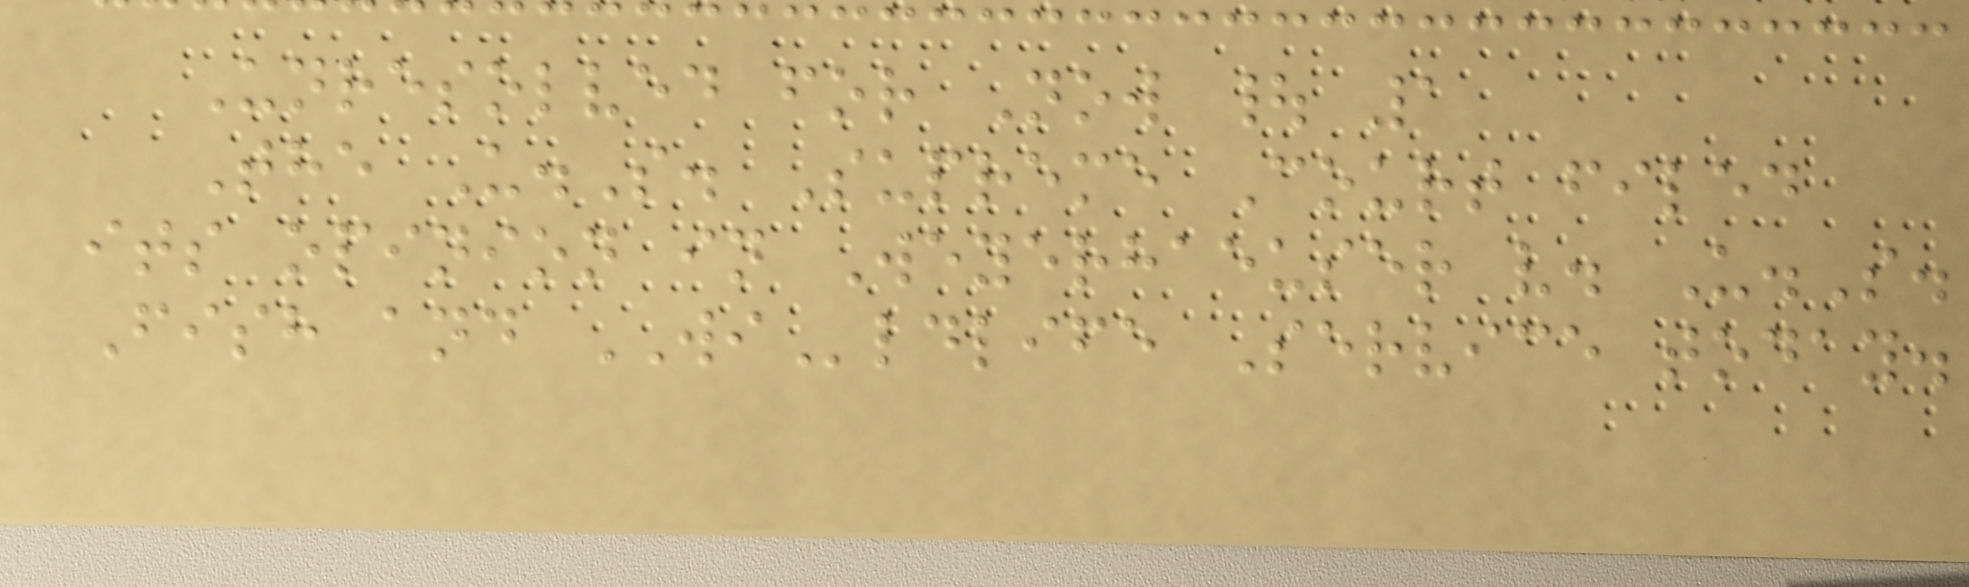Unresolved for Now | 1
The U.S. Supreme Court filed
its opinion in Weyerhaeuser v. U.S.
Fish and WIldlife Service today.
